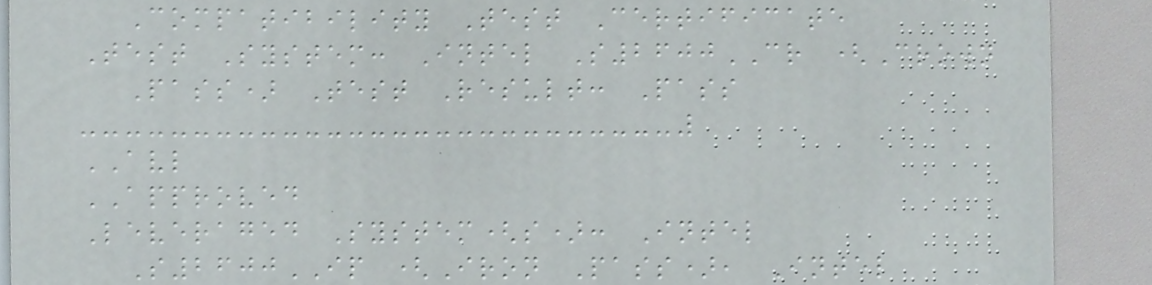Compatibility Test Certificate
Test System: Intel S2600CR (Crown
Pass) Test Result: Pass
AVL
APPROVED
Leveraged System(s): Intel
S2600IP (Iron Pass), Intel
